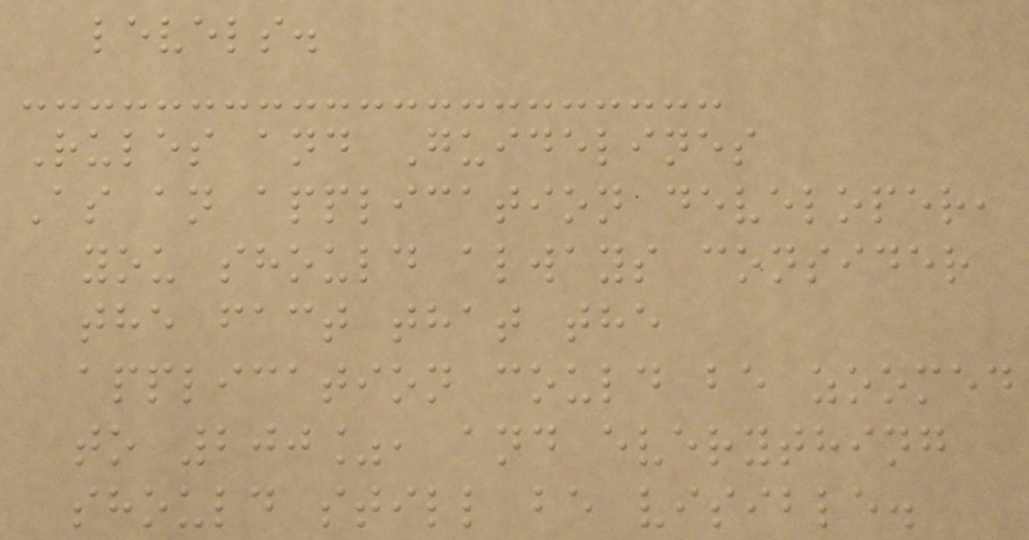levels.
Rules and Guidelines
As an application developer,
you should always consider
the fact that the
application could be zoomed
to 200%, and everything
should still be visible.
